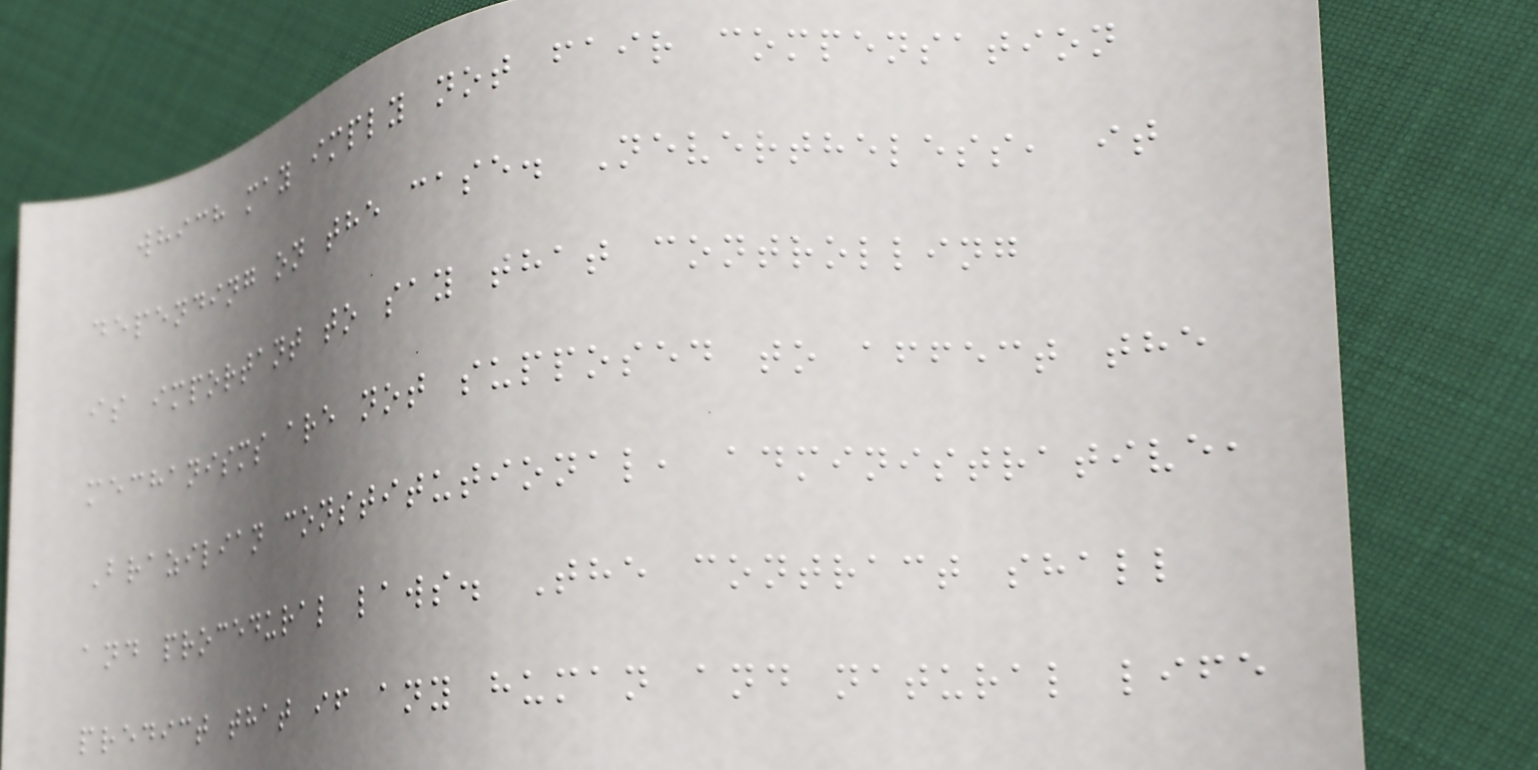which may imply not fair compensation
depending on the case. Nevertheless, it
is important to say that controlling
mechanisms are not supposed to affect the
Brazilian constitutional, administrative,
and procedural laws. The contract shall
predict that if any human and natural life
